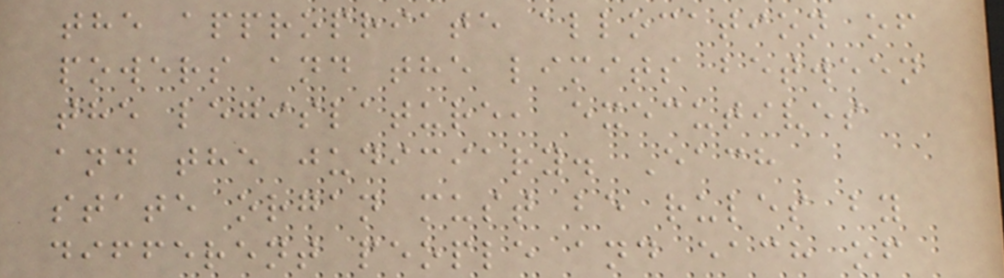the appropriate allocation of
powers and the limits between
the legislature, executives
and the judiciary. Each
state organ must be rules by
different people and each of
